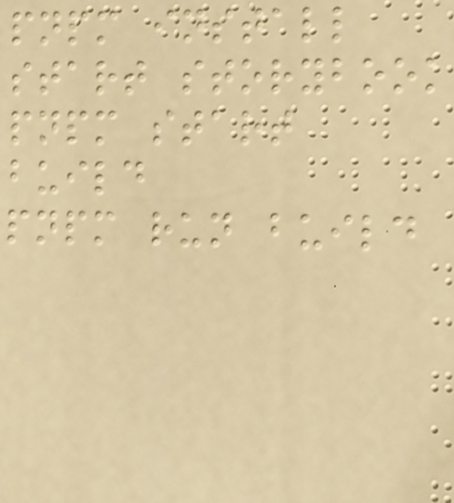pnpm install
start storybook
pnpm start
build
pnpm run build
